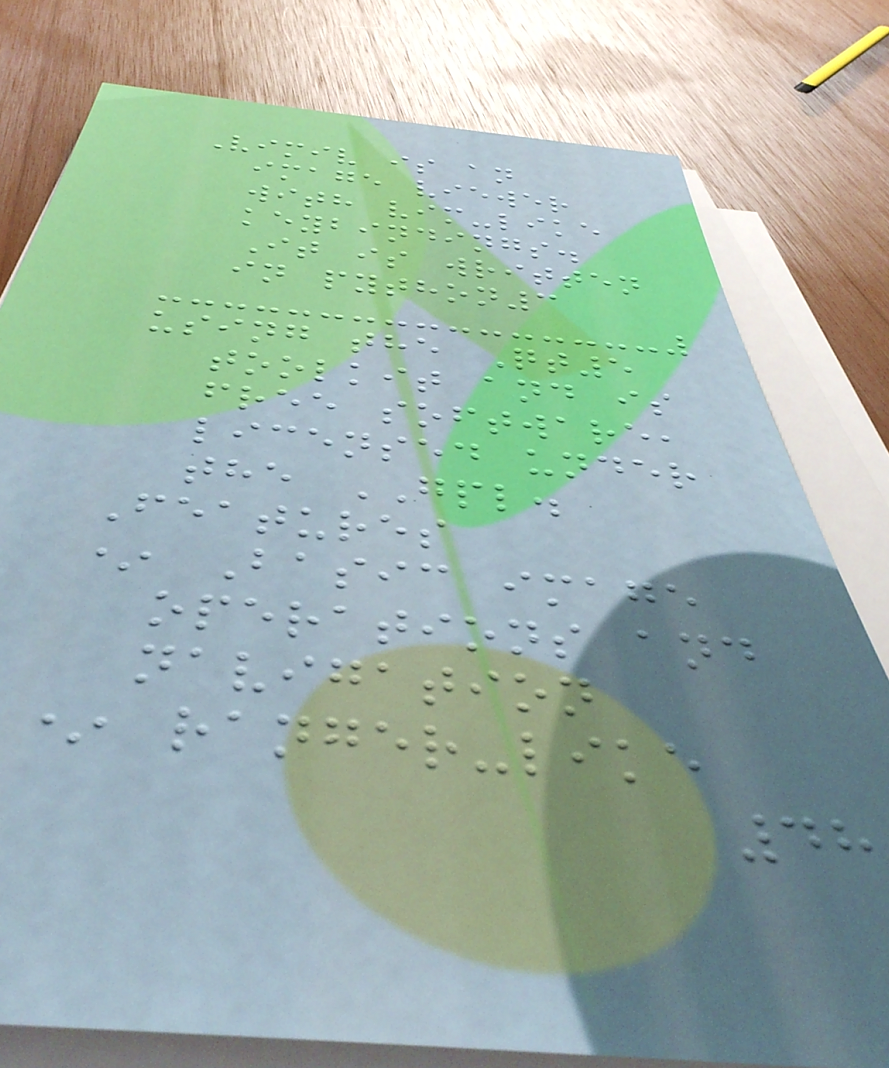Vimiv is an
image viewer
with vim-like
keybindings.
It is written
in python3
using the Qt5
toolkit and is
free software,
licensed under
the GPL.
Features
* Basic image
operations and
navigation
* ranger-like
48
